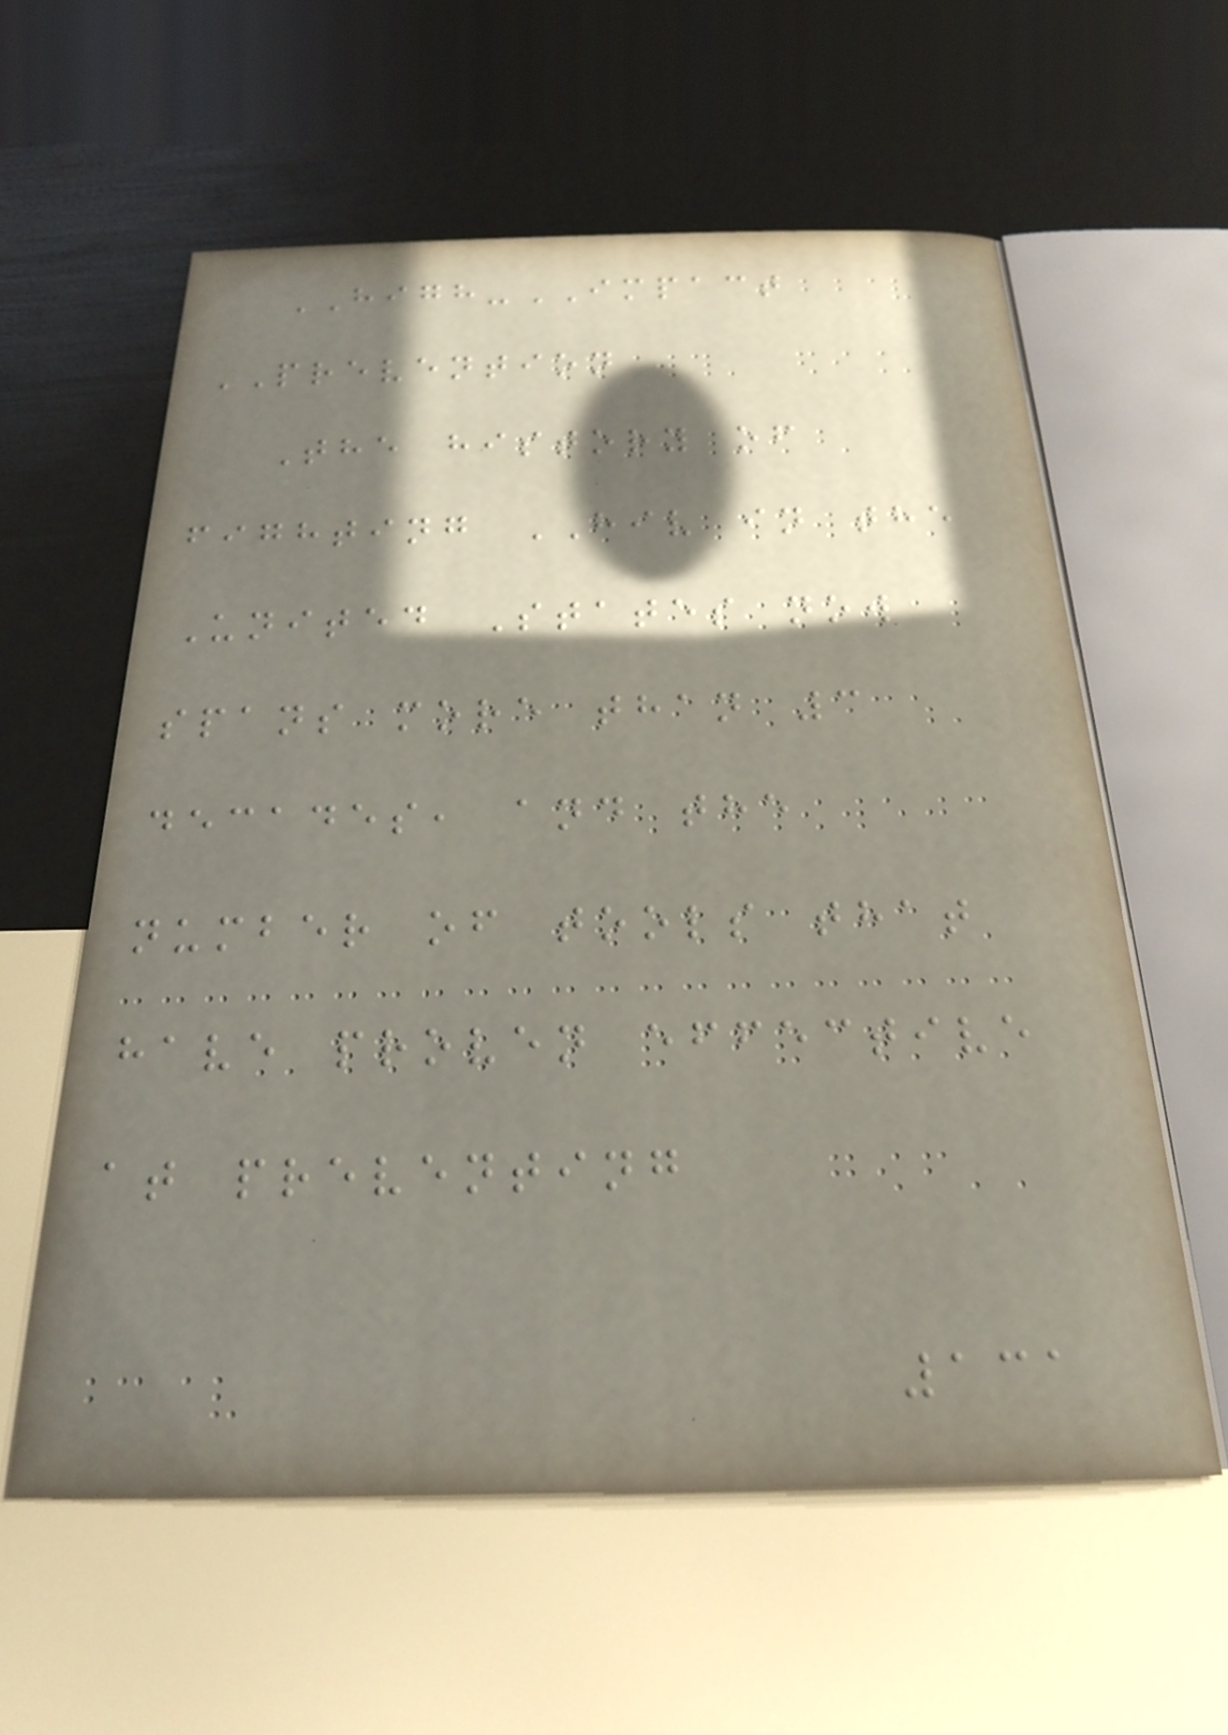HIGH-IMPACT
PREVENTION
The history of
fighting HIV in the
United States now
spans more than 3
decades, and the
number of tools that
have proven effective
at preventing
131
